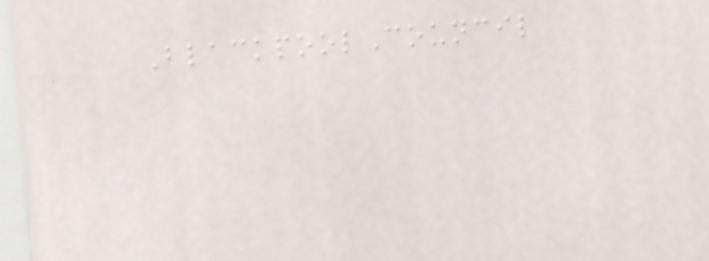BlackpoolCouncil
